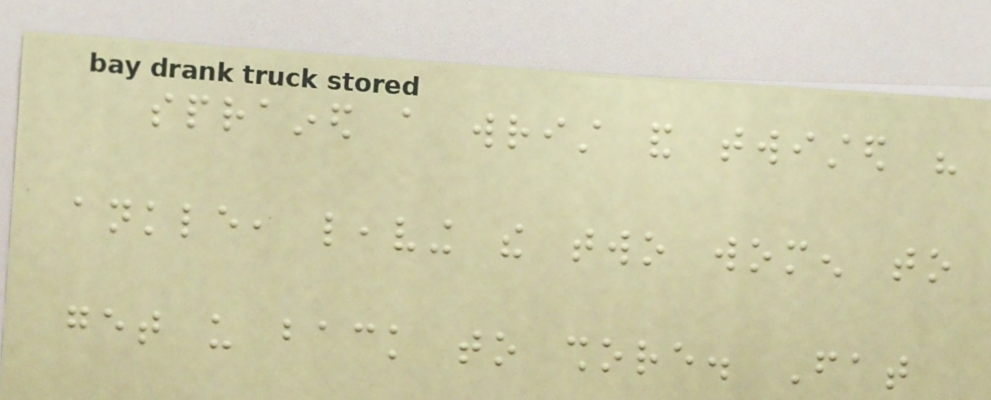sprained a wrist and twisted his
ankle, leaving the two women to
get us back to shore. Fat
